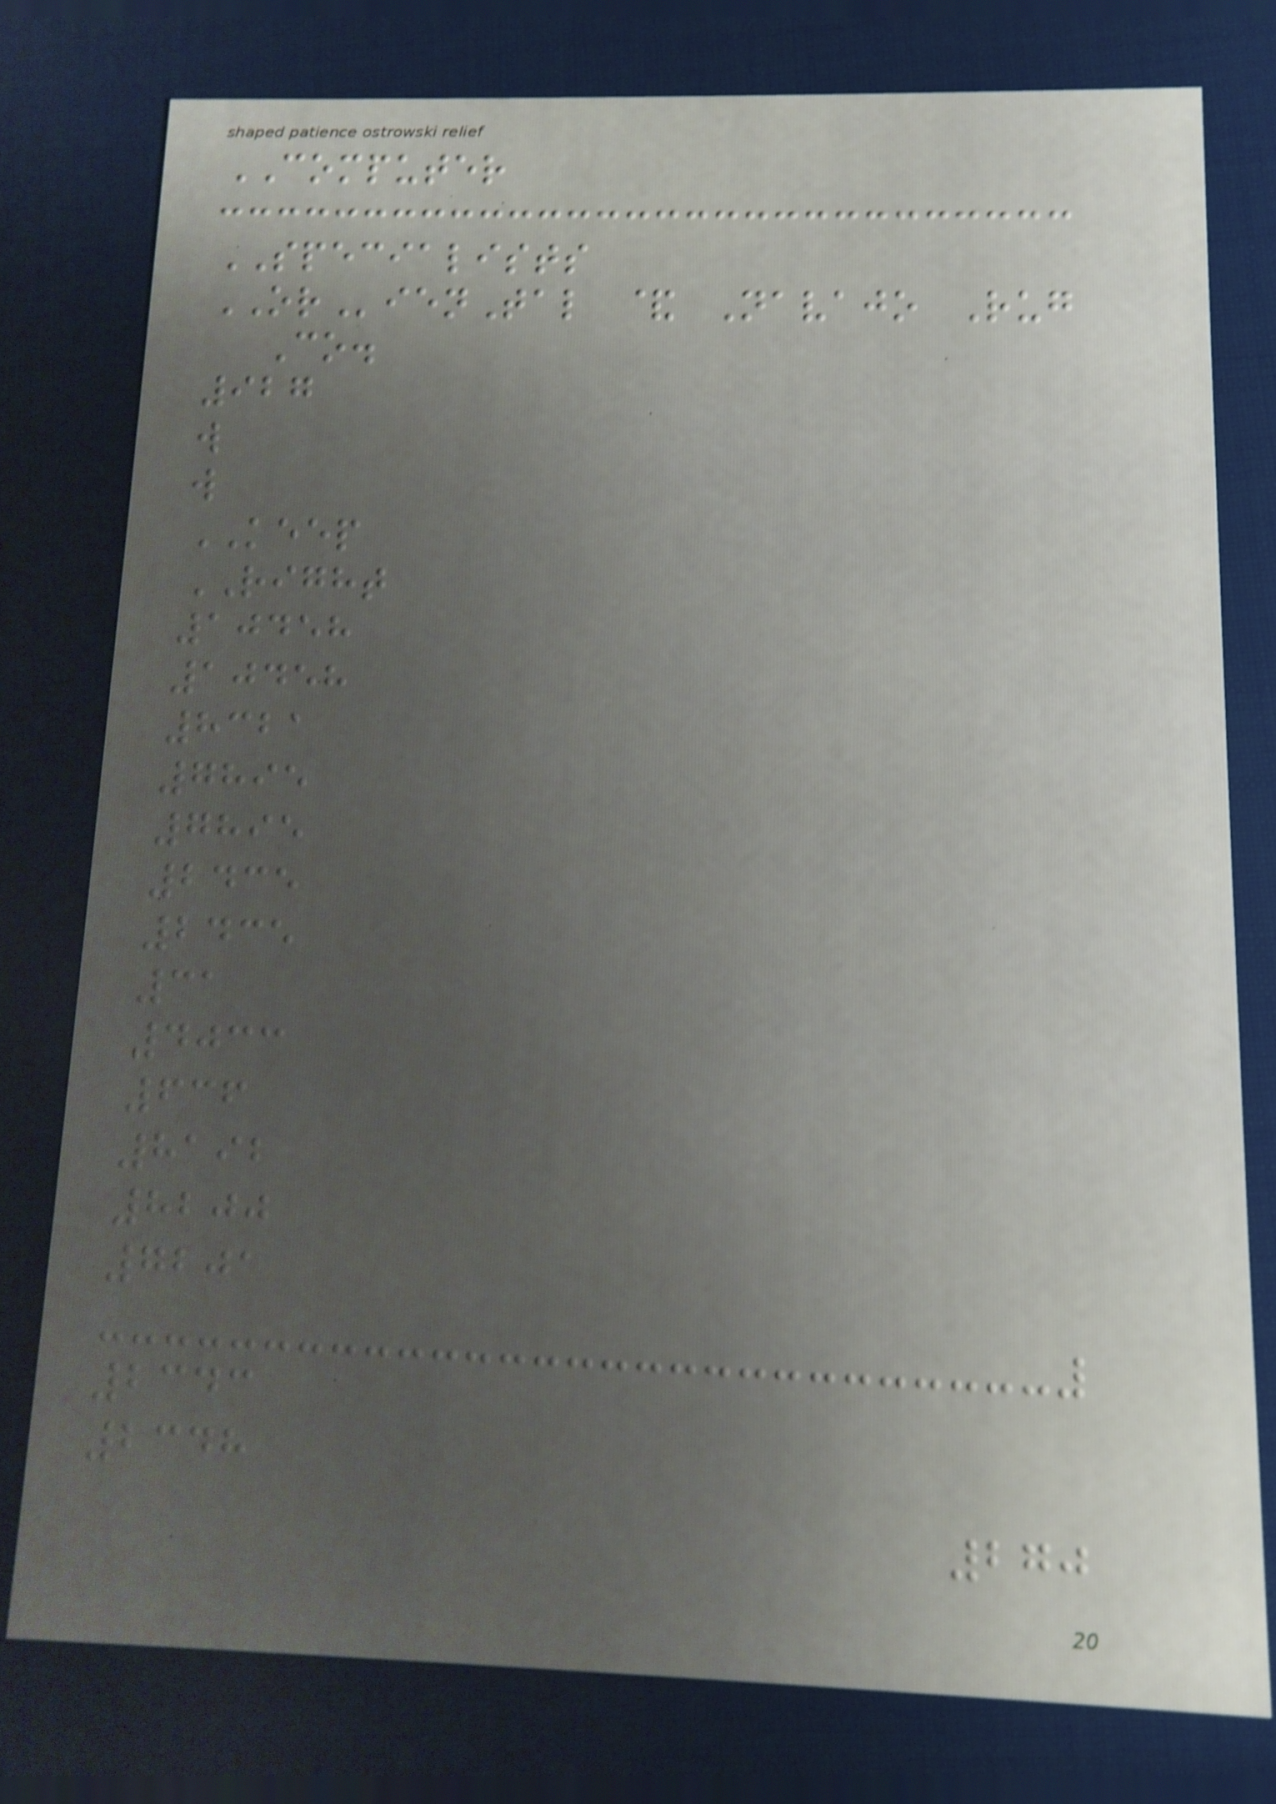COMPUTER
SPECIALISTS
ORienTal & Navajo Rug
Co.
927
w
w
KEEP
RIGHT
10458
10458
8321
7895
7895
2435
2435
31
4033
636
8192
8200
7201
2343
2348
270
